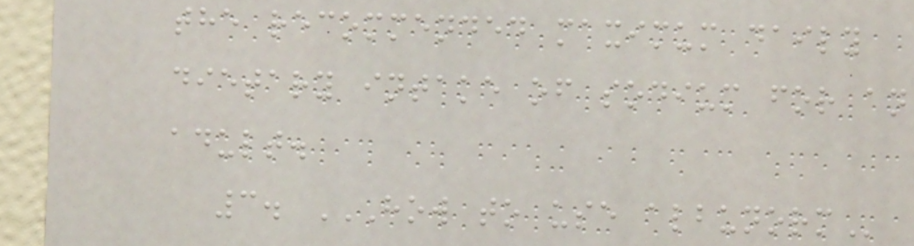the recommended maximum daily
dietary intake of sodium for an
adult.
3. HOW TO USE ALBUNORM
